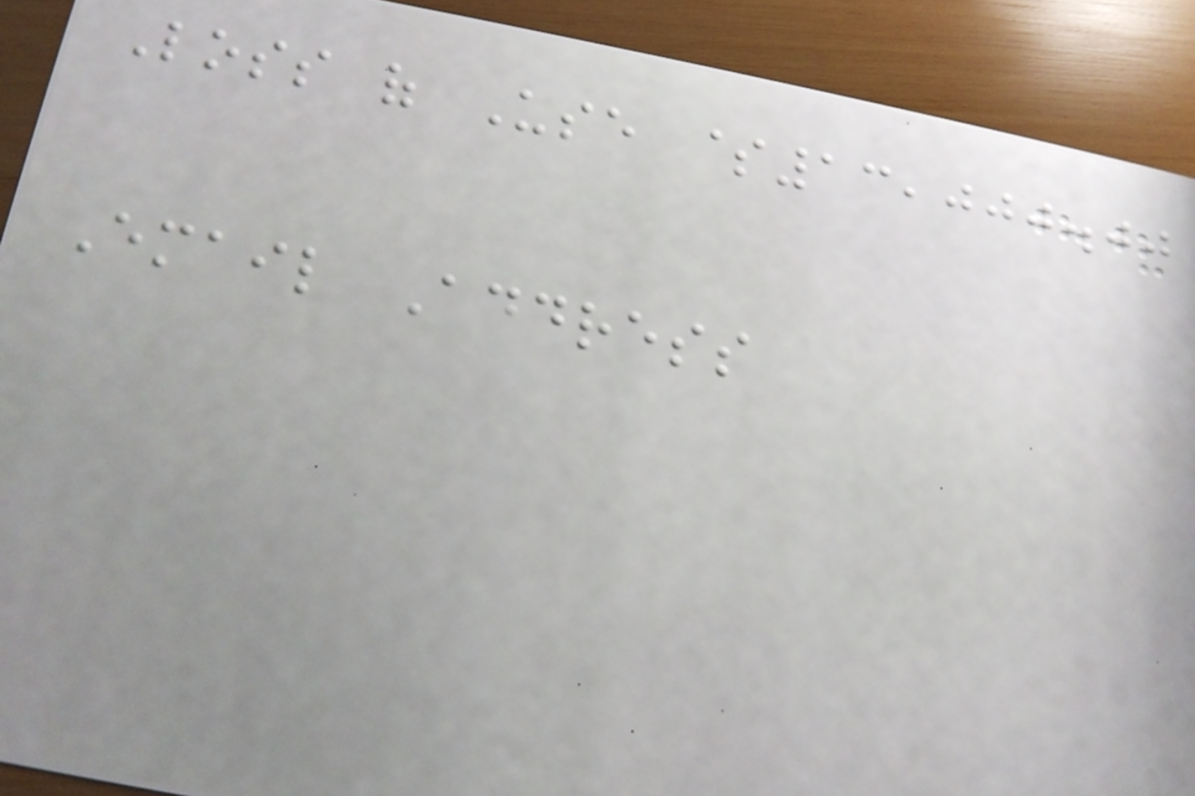Loss of Use $13,000.00
Email Address
